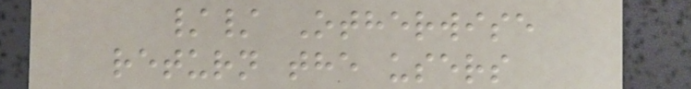// Otherwise
return the users
